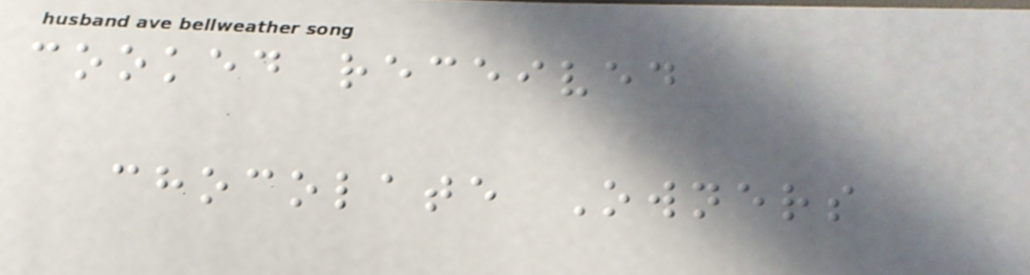cooked received
chocolate Owners
